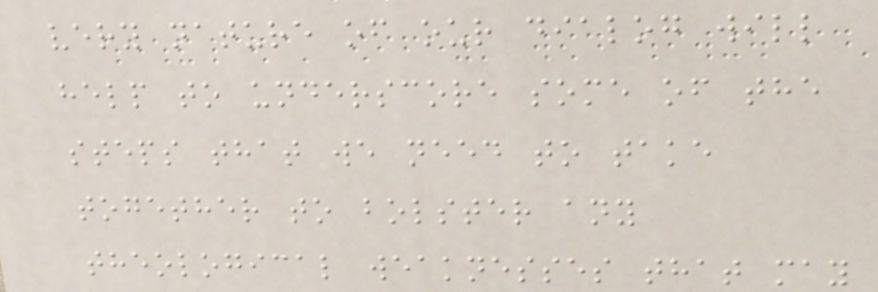very nature of our dialog will
help to underscore some of the
steps that we need to take
together to bolster any
theological weaknesses that may
